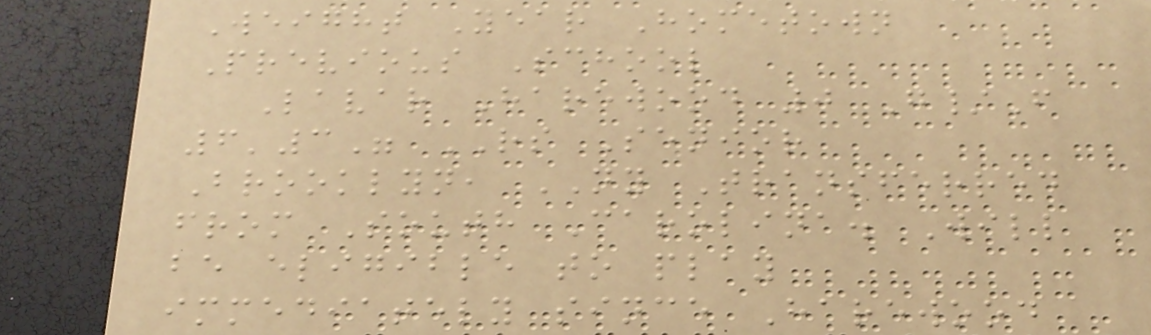Weight Year Hometown
Previous School
Lavar Harewood 0 G/F
6'3" RS Senior
Brooklyn, NY Transferred
from South Carolina. Will
be eligible to play
immediately since Harewood
